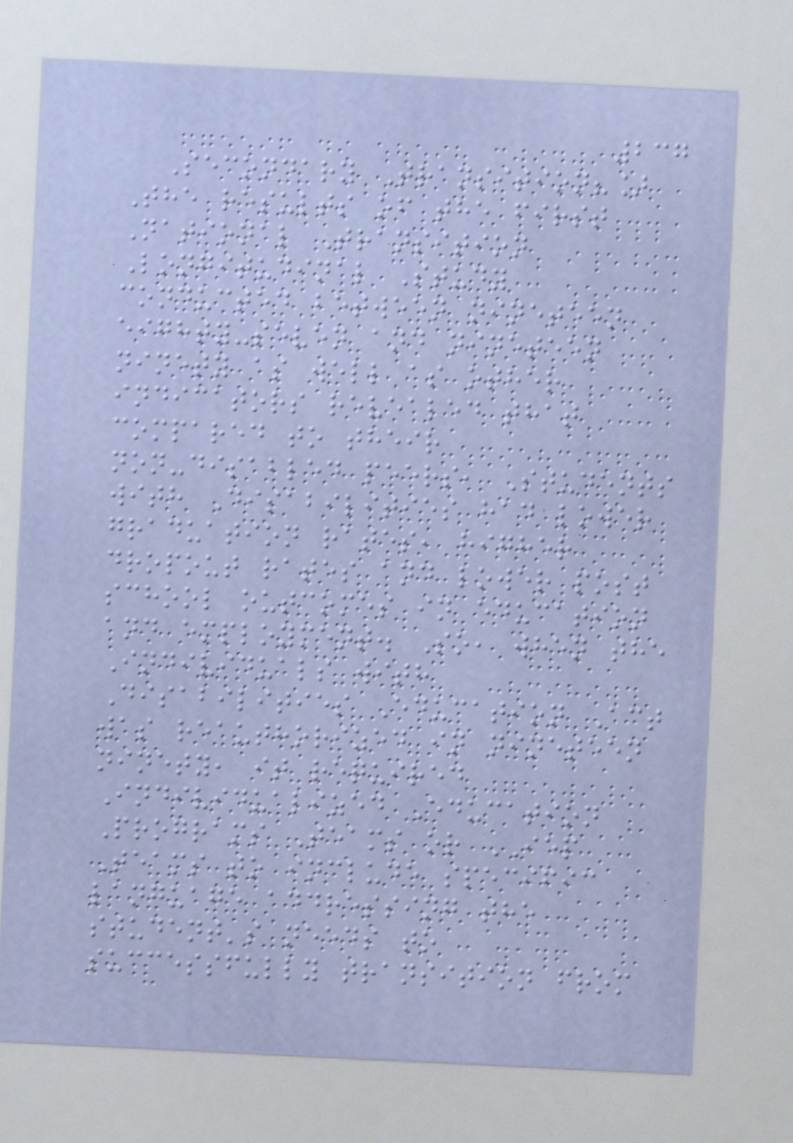237
Secondary Transition?]
The results of the first
National Transition
Longitudinal Study
conducted between nineteen
eighty-seven and nineteen
ninety as well as other
indicators revealed that
compared to their
non-disabled peers, Students
with Disabilities had lower
graduation rates, higher
dropout rates and lower post
school outcomes in education
and employment. So, when the
Individuals with
Disabilities Education Act
was reauthorized in nineteen
ninety, it required
Individualized Education
Programs Teams or IEP
Teams to include specific
language addressing the
student's needs to
successfully transition from
